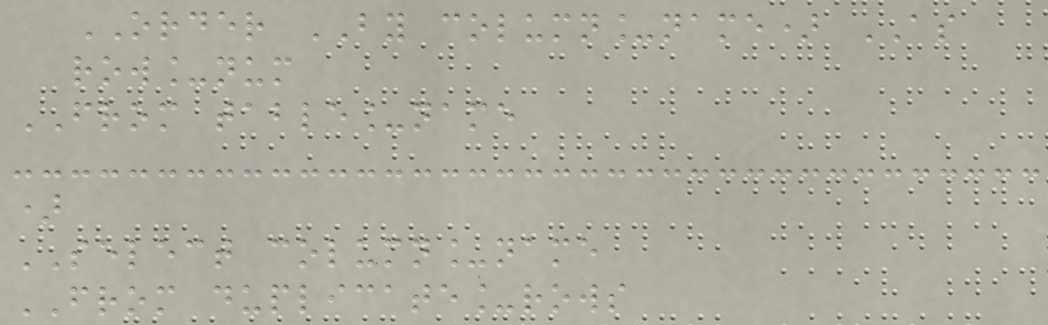ORDER BY column_name) AS
row_num
FROM table_name
)
SELECT column_name
FROM duplicate_rows
